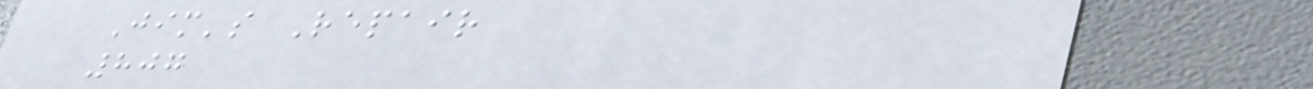Jim's Repair
807
